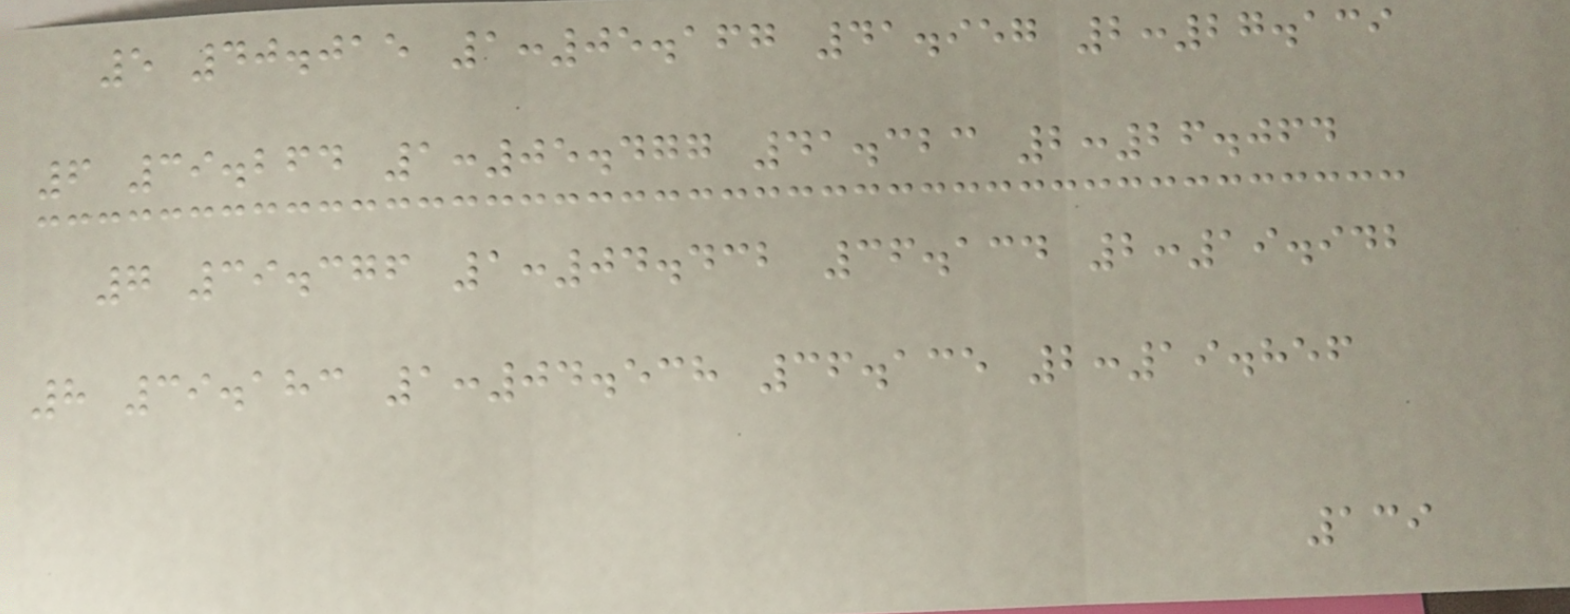5 40.015 1:05.167 41.957 2:27.139
6 39.264 1:05.477 41.323 2:26.064
7 39.376 1:04.432 36.134 2:19.942
8 39.183 1:04.538 36.135 2:19.856
139
